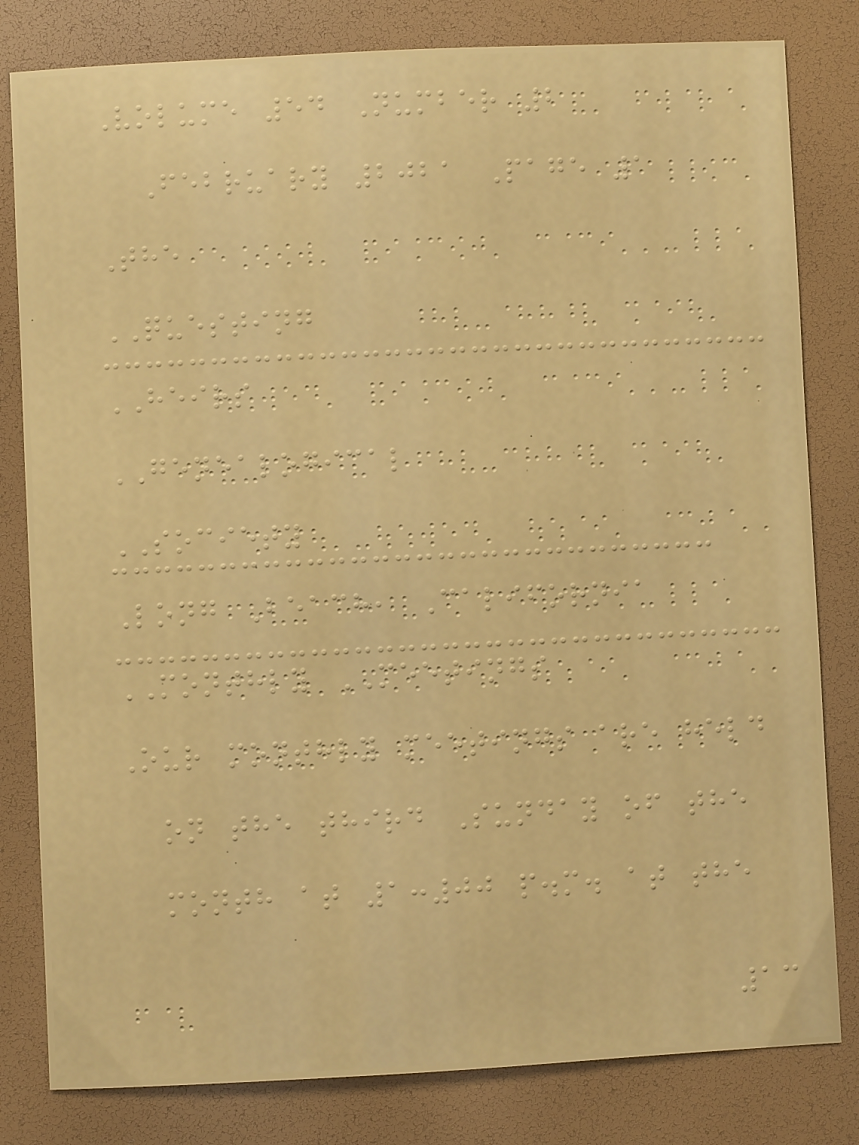Volume 54 Number 2
February 2021 Page 1
The
QUESTING
HEIRS
GENEALOGICAL
SOCIETY
Long Beach, California
MONTHLY MEETINGS
Our monthly meetings are held
on the third Sunday of the
month at 1:00 p.m. at the
13
